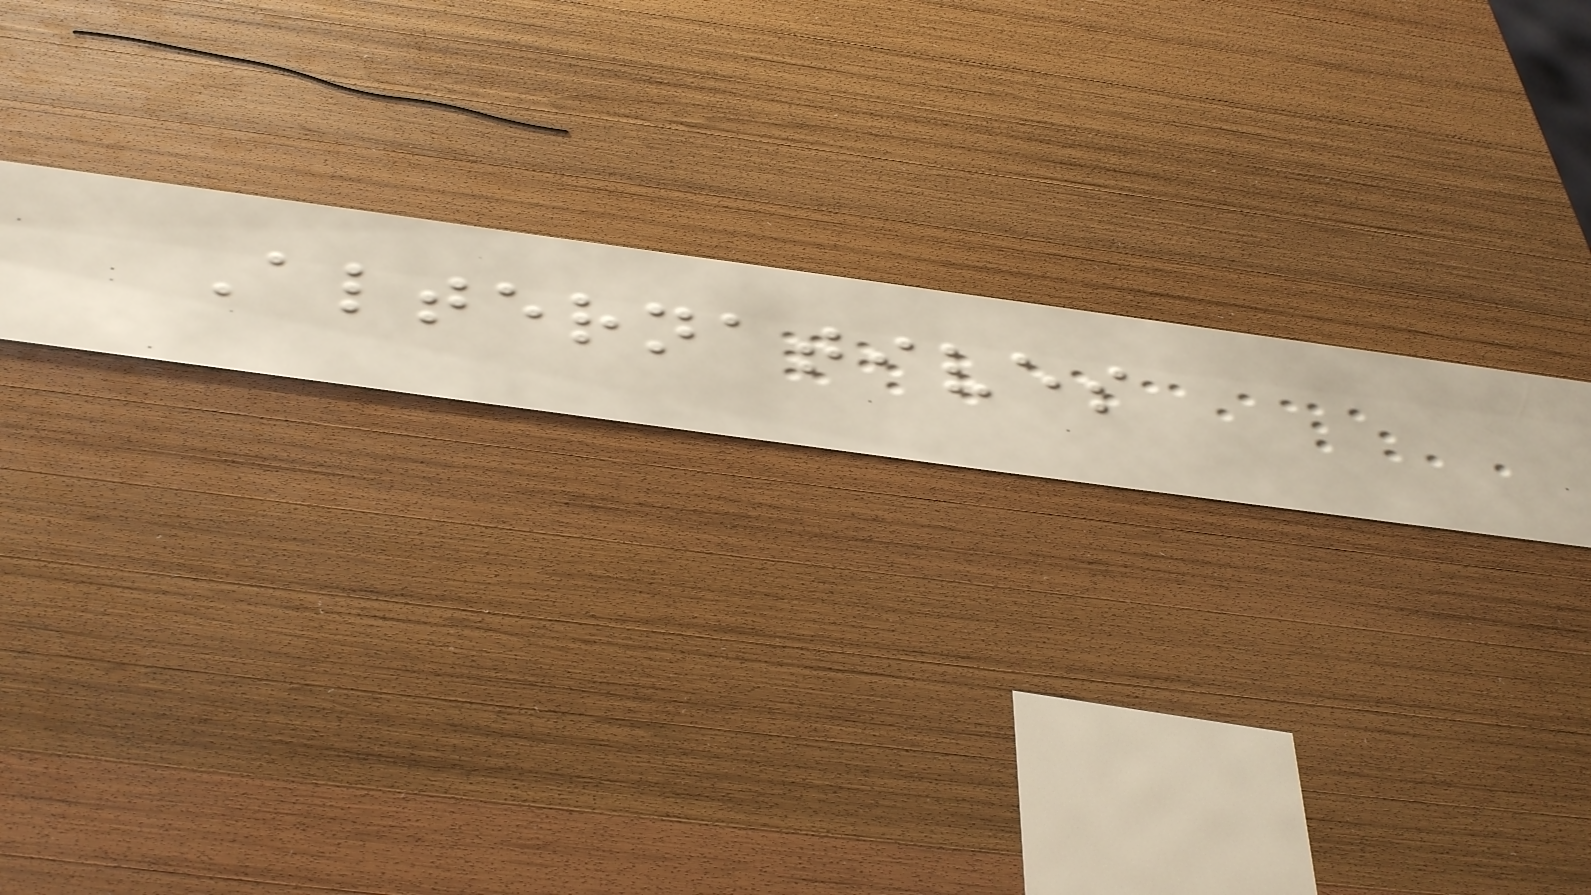Alternatives
